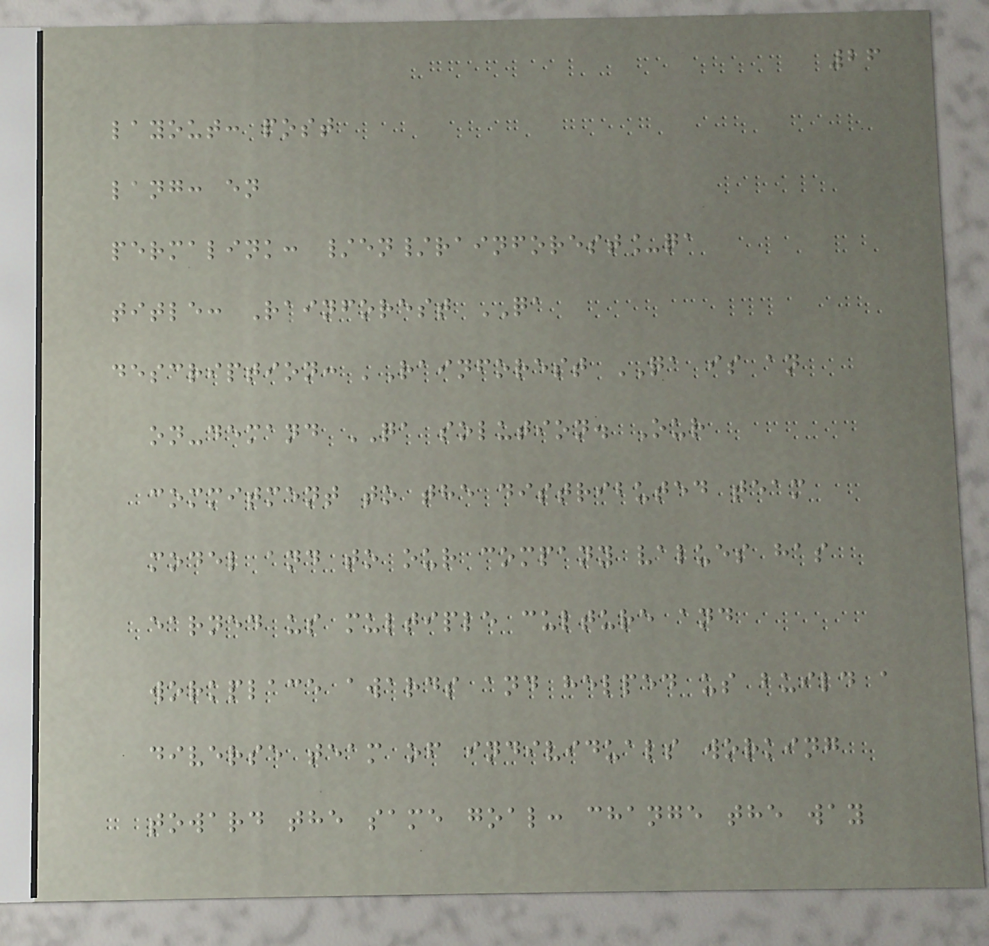26
layout: post
lang: en
permalink: /en/rainforest_qa
title: Rainforest QA
description: 'Rainforest QA is an
on-demand QA solution. Our
commitment to the distributed team
model and to our company values has
earned us multiple culture and
workplace awards and helped us build a
diverse team of individuals working
toward the same goal: change the way
